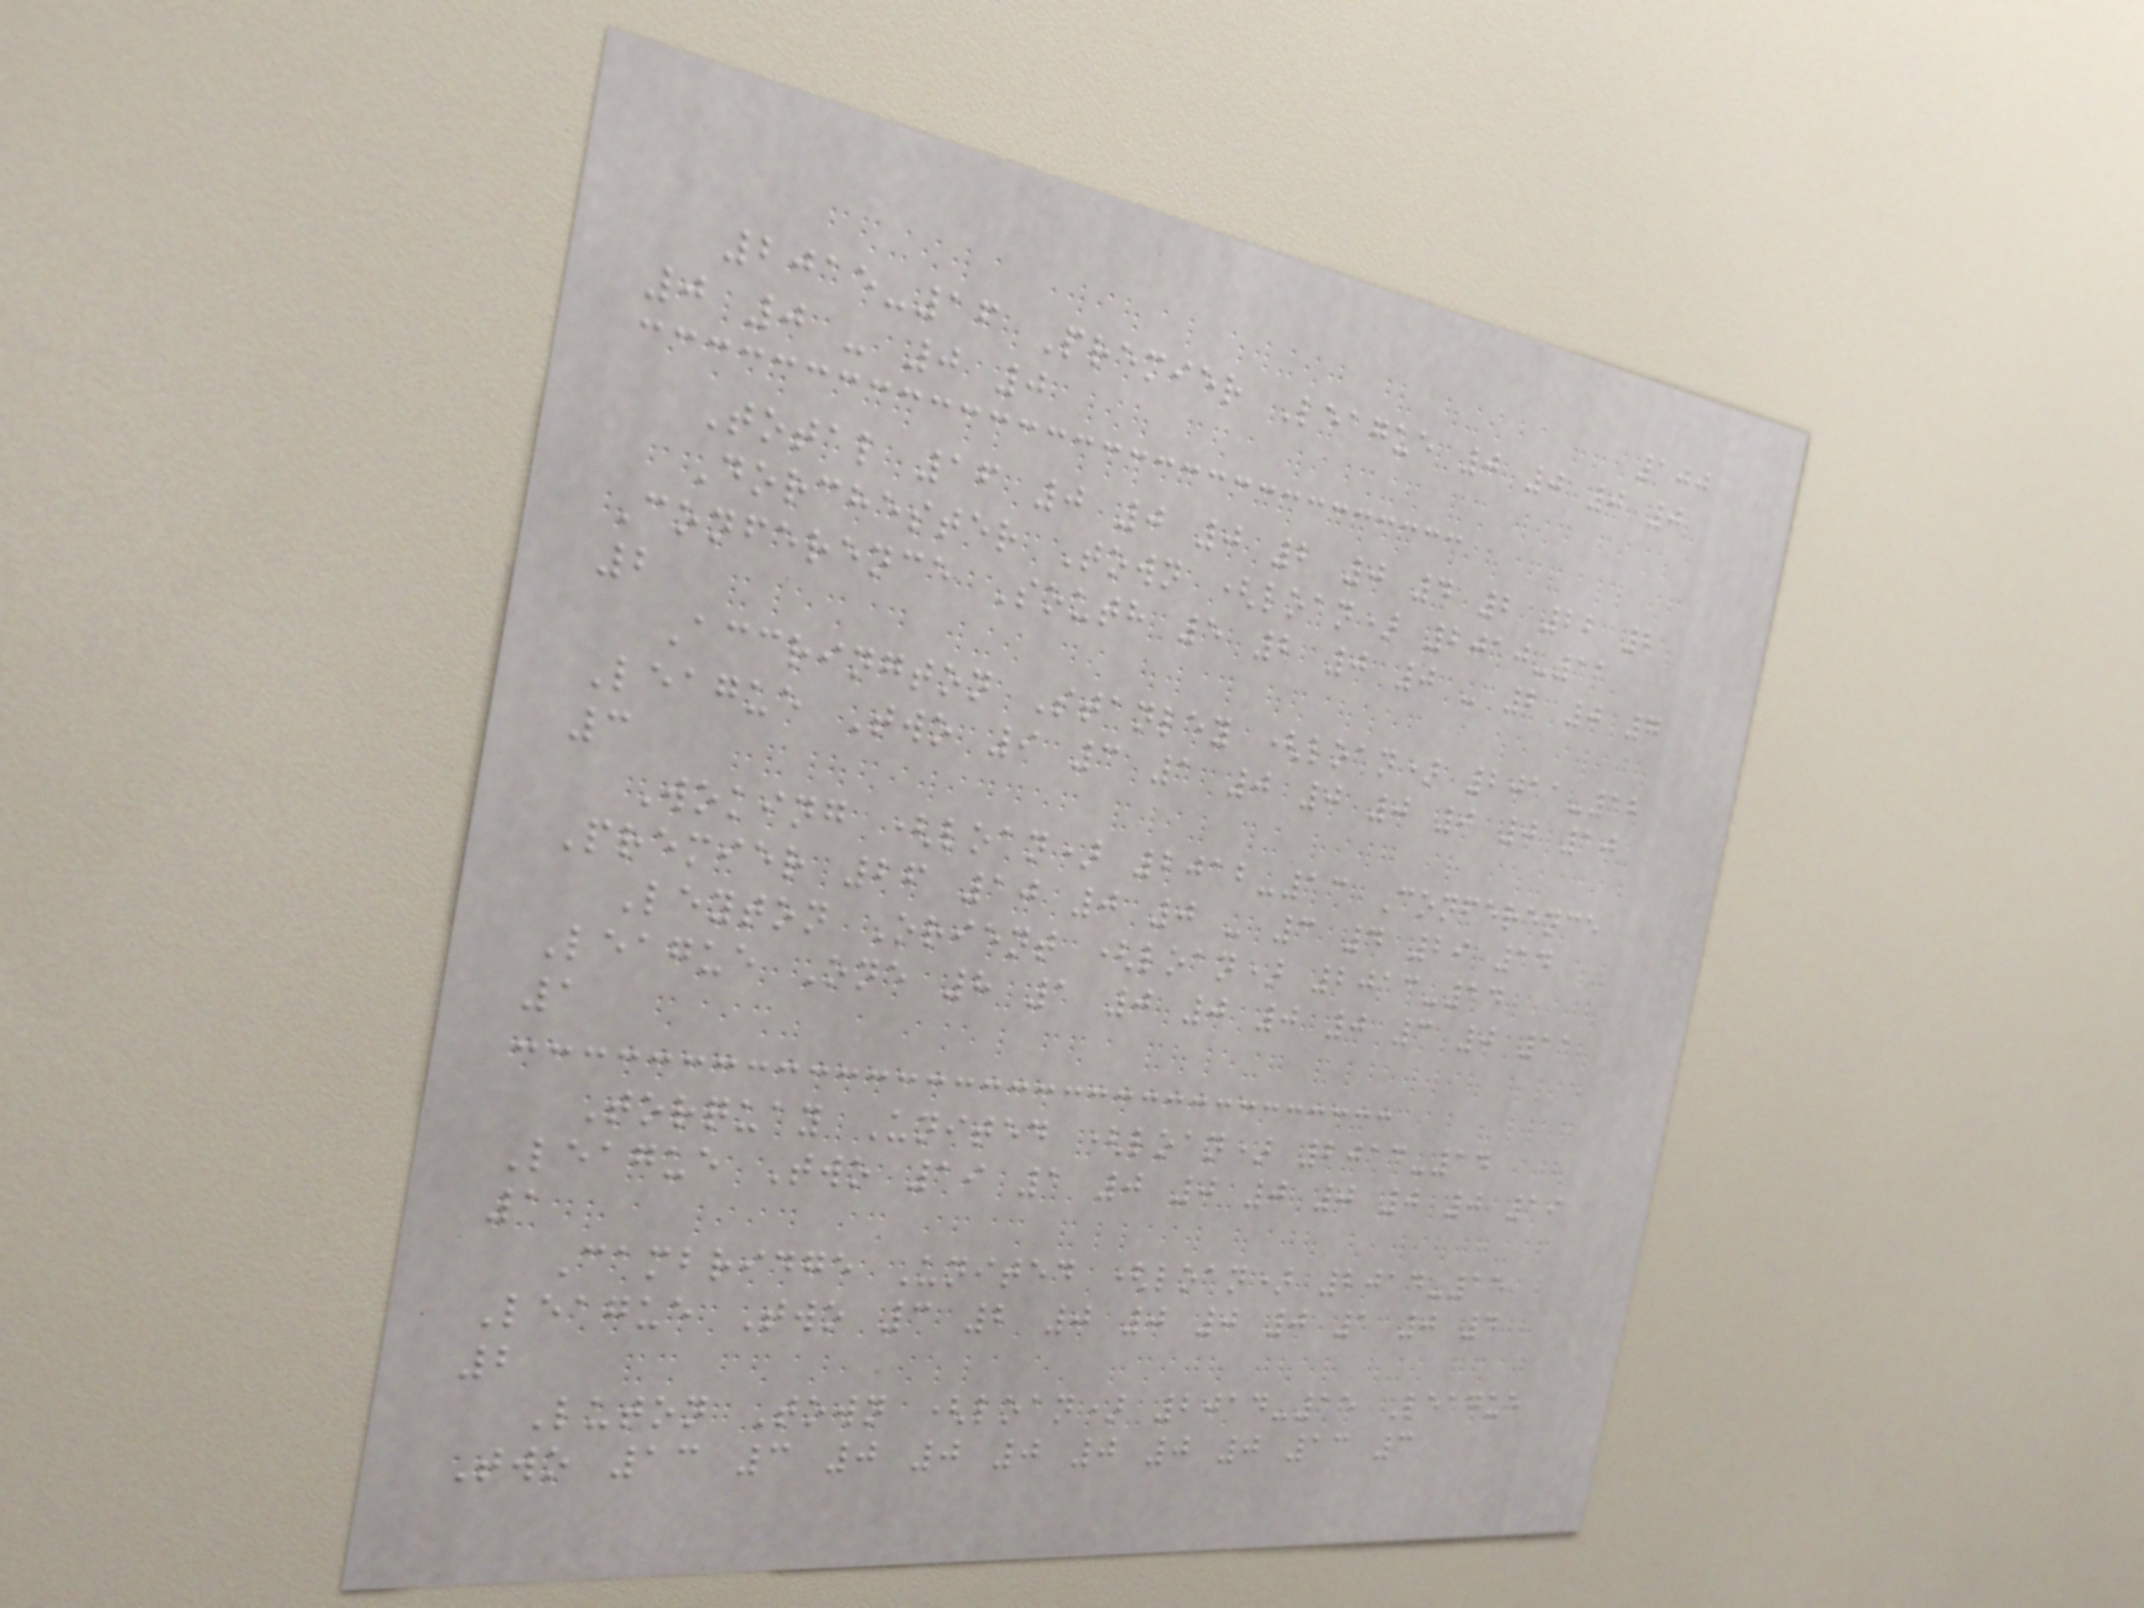100
2015-16 Premier League 0 0 0 0
0 0 - 0 0
Total 16 0 0 0 2 0 4 2 22 2
Dorchester Town (loan) 2010-11
Conference South 5 2 0 0 - 2 0 7
2
Accrington Stanley (loan) 2011-12
League Two 9 3 1 0 0 0 0 0 10
3
Woking (loan) 2012-13 Conference
Premier 26 10 0 0 - 3 4 29 14
Leyton Orient (loan) 2013-14
League One 8 1 0 0 0 0 3 0 11
1
Torquay United (loan) 2013-14
League Two 19 1 0 0 0 0 0 0 19
1
Cambridge United (loan) 2014-15
League Two 3 2 0 0 0 0 1 0 4
2
Luton Town (loan) 2014-15 League
Two 13 3 0 0 0 0 0 0 13 3
